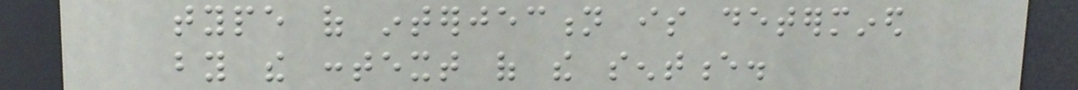type of interjection is determined
by the context of the sentence.
